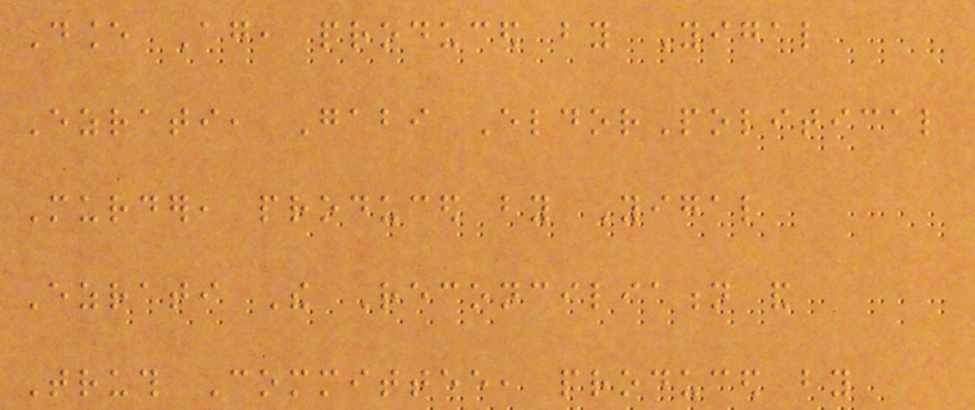Dance Again, produced by Yigal
Ezrati, Gabi EldorPolitical
Murder, produced by Yigal
Ezrati The Reconciliation and
Truth Committee, produced by
